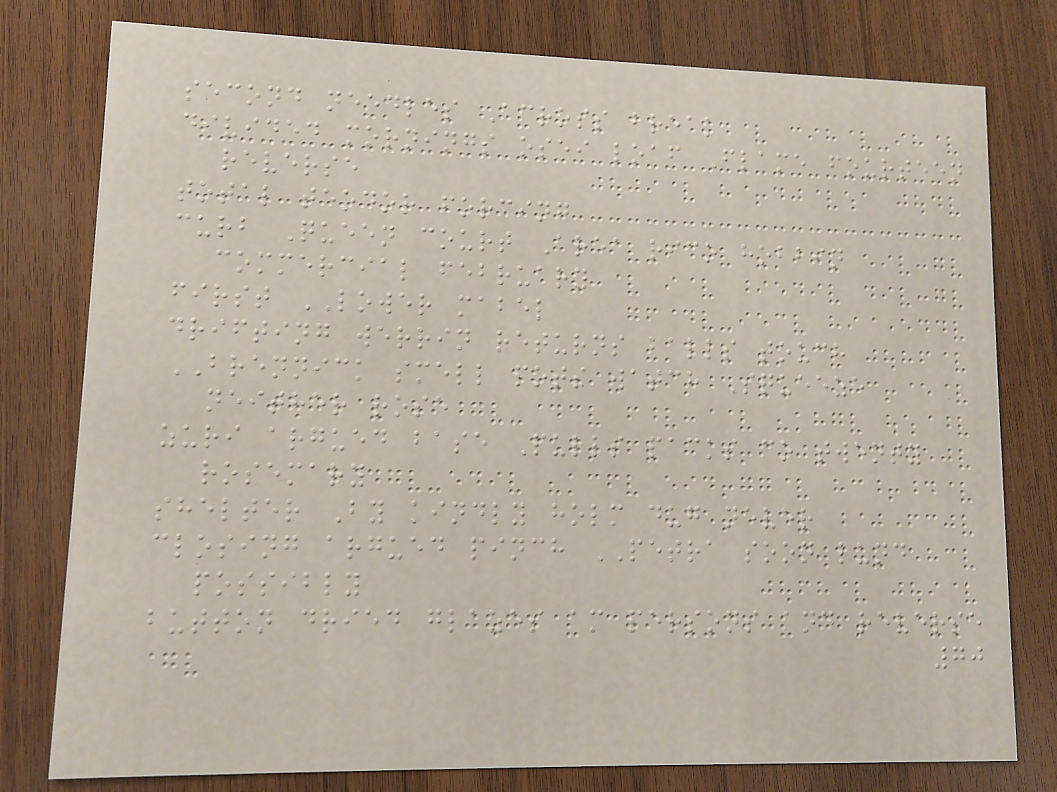second needles Across break
divided mornings osei loaf Flame fourteen
reverse
total teodor forcing
curb Queen court Area rico hobbin
commercial february
first LOWER mabel
drifting werrin returns balls touch
BRENNICK smell pots watch Squeeze
neither rose
zuri argued base Pulls packs co twenty
rosemary
shelter By kindly holm dug never
closing argued pinch PETRA soon lund
possibly
button dried glazes am persons and reverse
70
